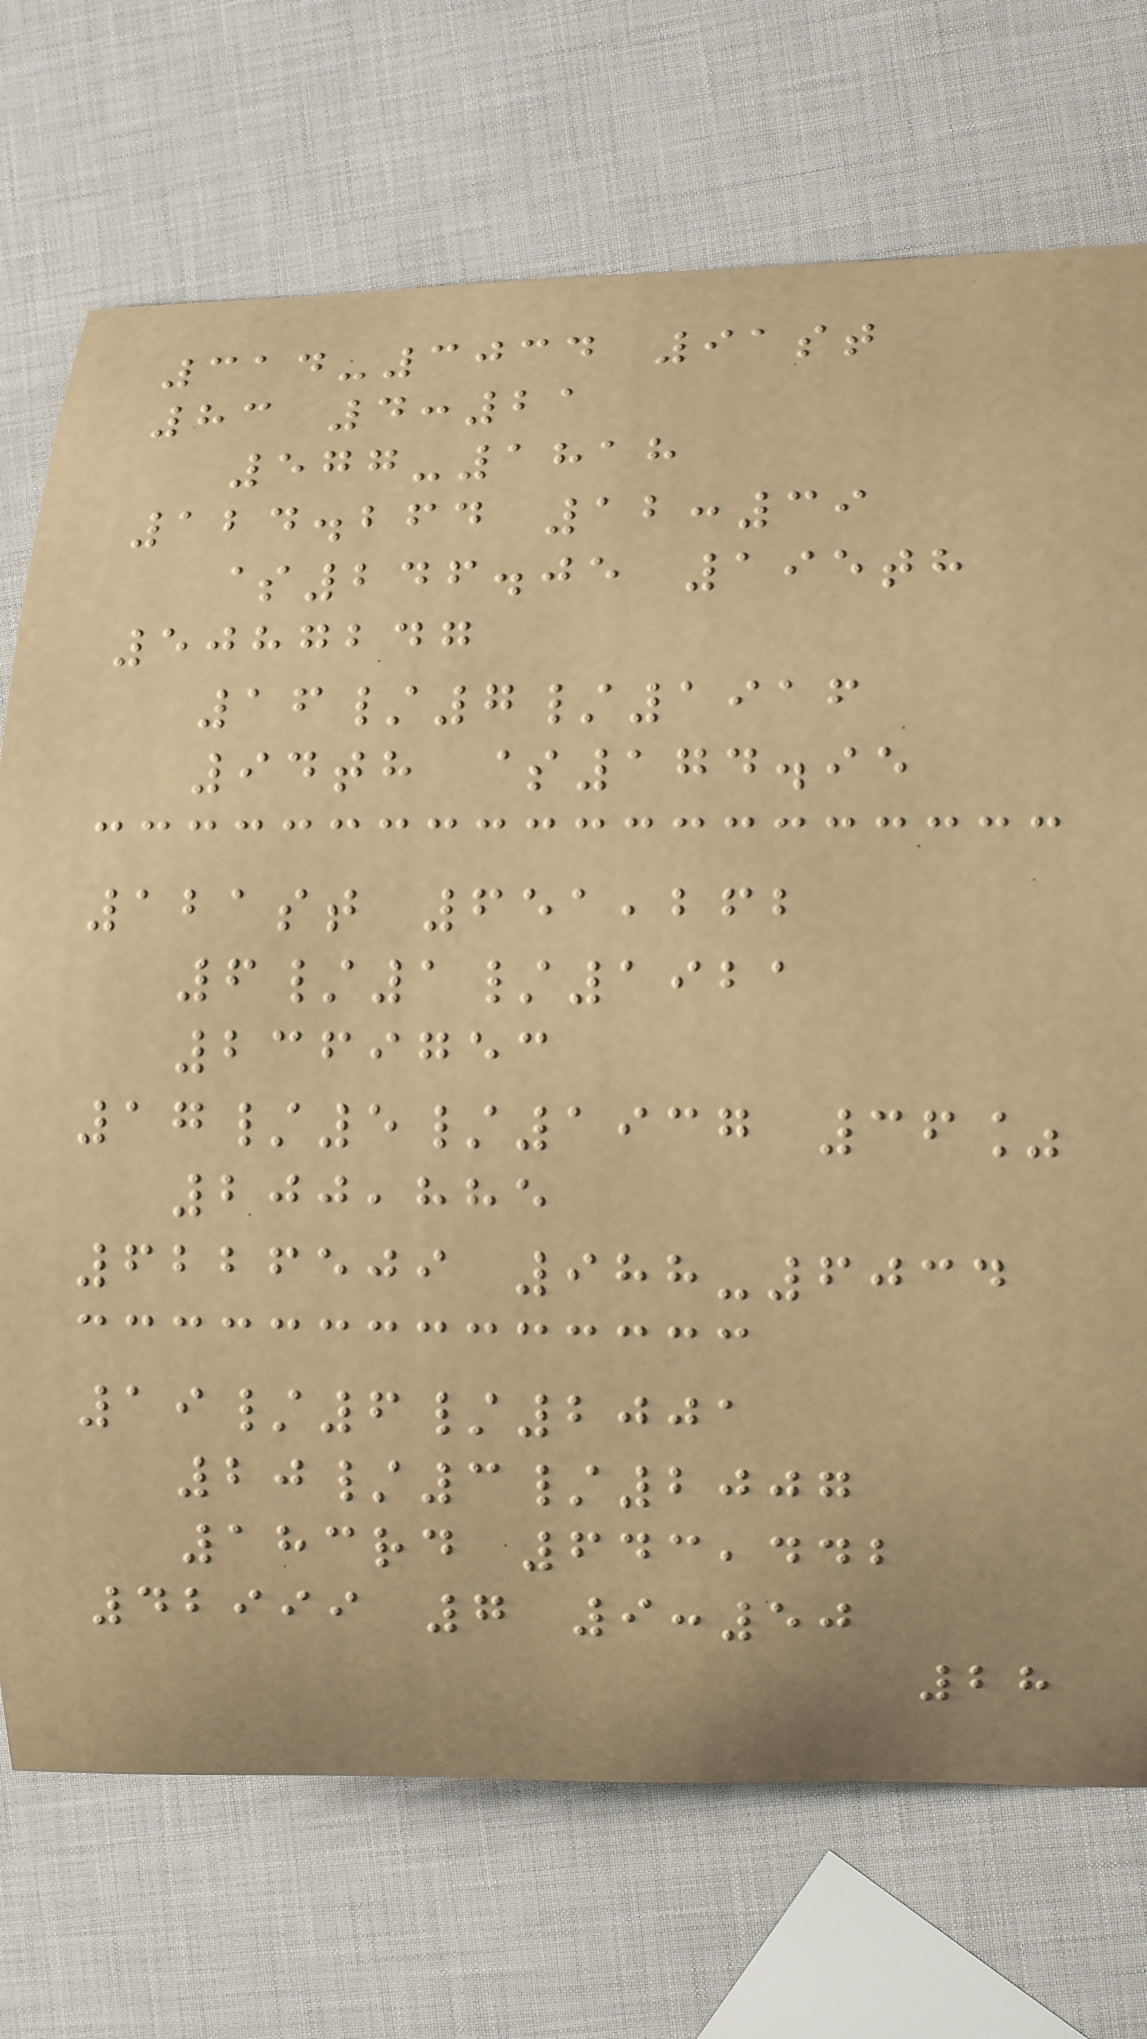314-3034 91st
83 4:21
577-1818
124.264 12:39
$246.05 195th
5087247
16/7/1916
94th $174.95
121st 651,262
6/1/1921
2369753
17/5/1937 36%
200,885
6226509 988-6034
19/6/2001
20/3/2007
183rd 643,442
42999 7 9:50
28
